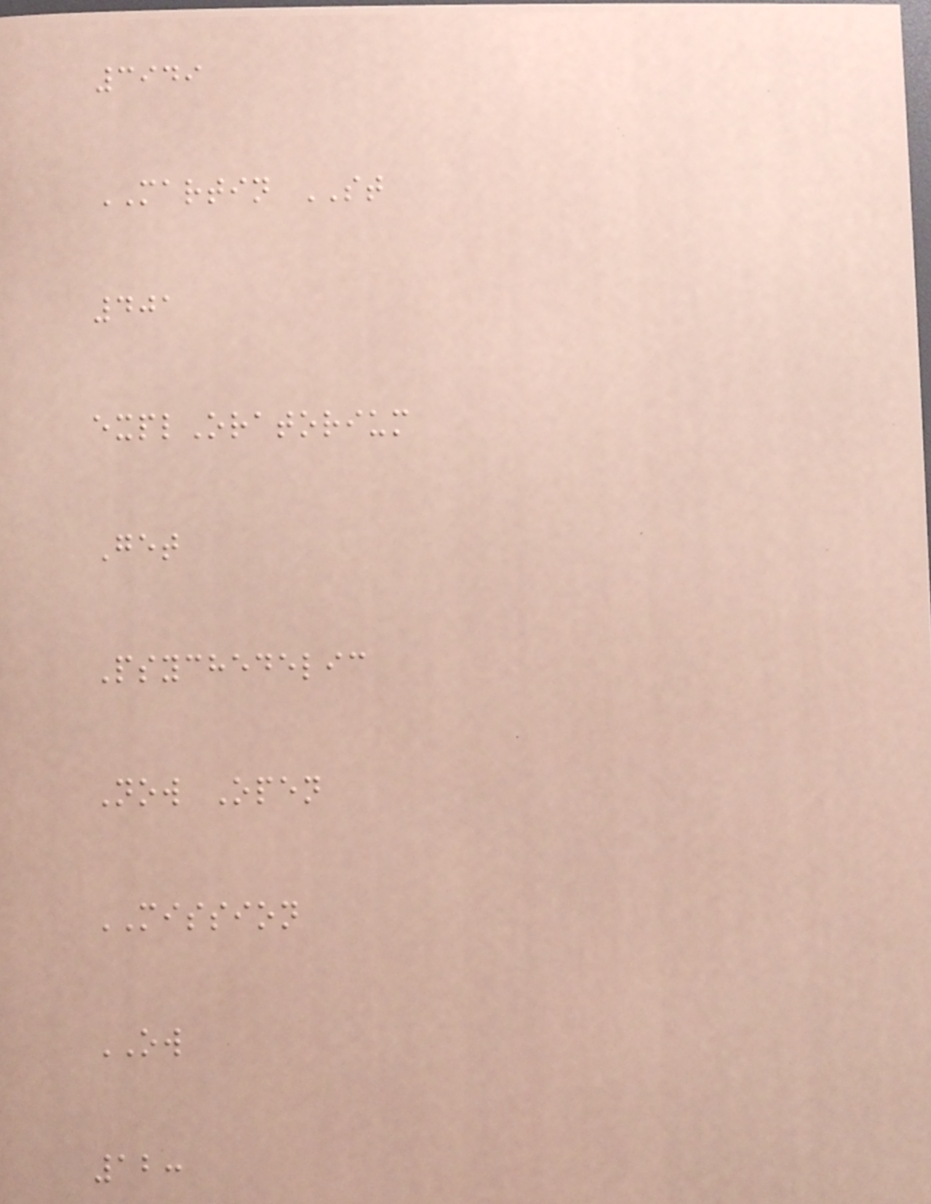3949
MARTIN ST
401
explOratorium
Get
Psychedelic
Now Open
MISSION
OW
12:
